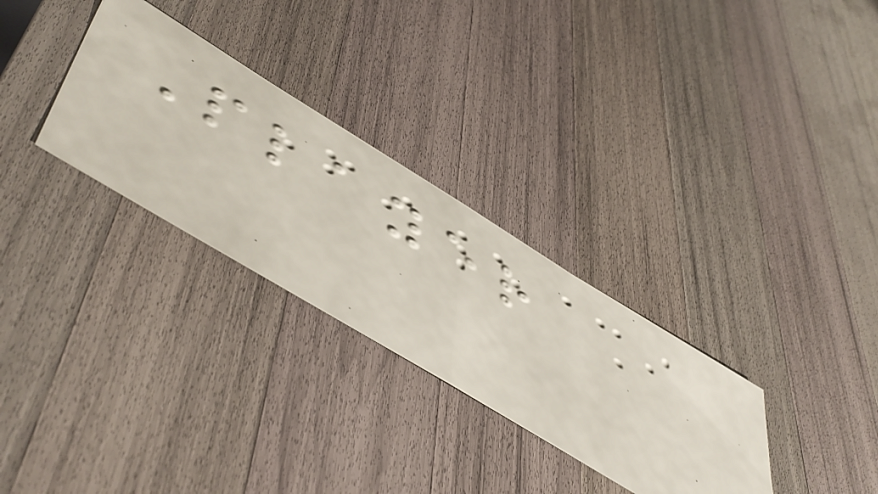Player
